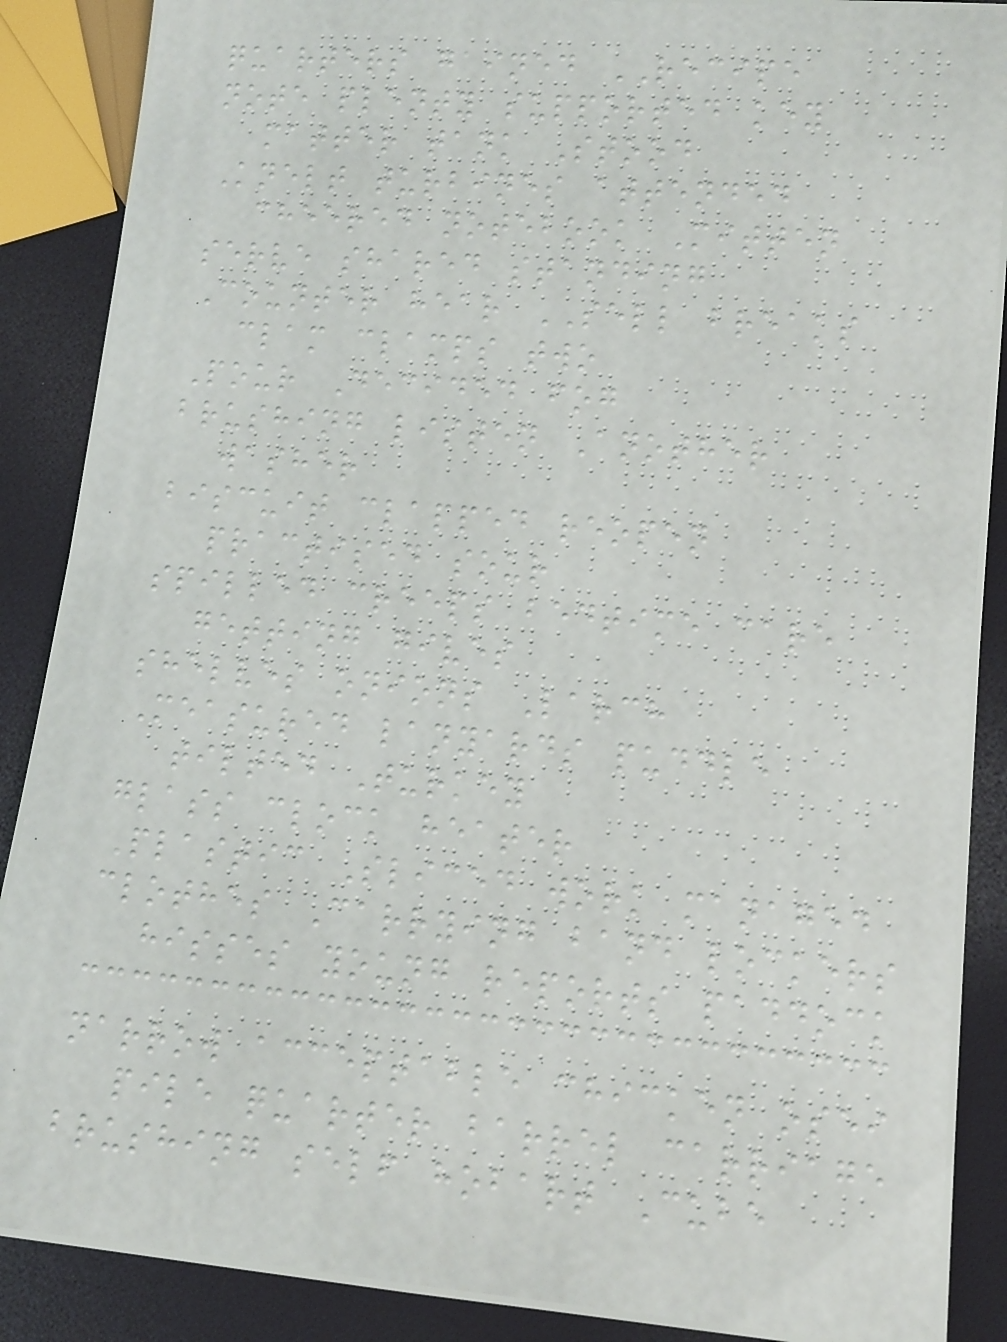quarters gained RECIPE
note plenty supported key
matter tank Stood
Knelt turbines attended
cheered notebook Mitten
serve shared standing
Counter hear SELL breaks
clam clamps two
Pour Decided fog
brushing listen Another
washer
biscuit clapped reopen
practised sour
spilled creeps bedtime care
getting gives
shelves onions Larch
Measured lanyards puddle
tilted Turkey
glass clock heater
Plastic Sliced work managed
clothes Carrying band lockers
hisses young reports paddock
narrow acceptable chicken osei
pile quarter barrel carriage
brushing self hobart Cube
